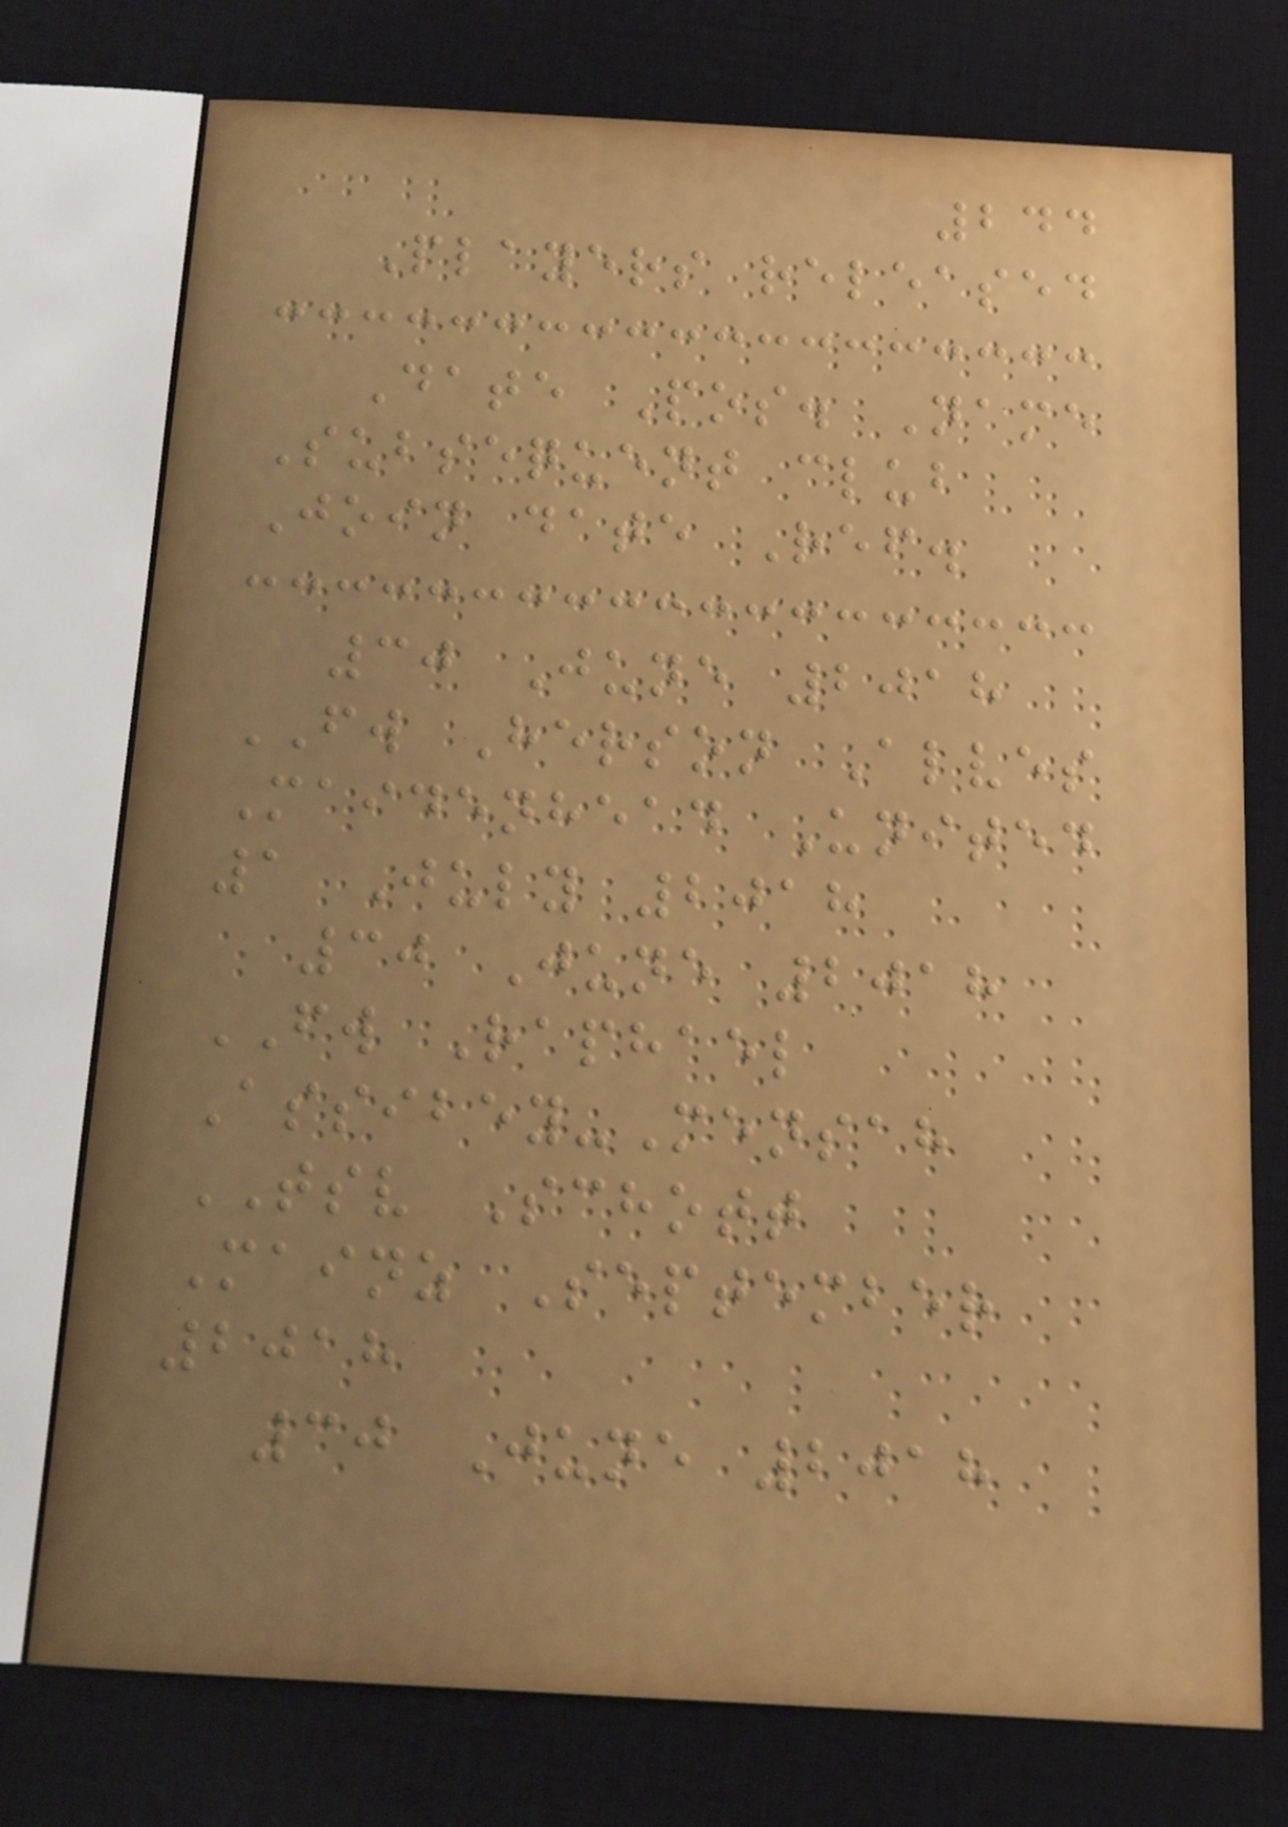244
Players released
Date Pos. Name
Subsequent club
Join date Ref.
30 June 2018
FW Herson Alves
Maidenhead United
1 July 2018
30 June 2018
FW Raphael
Assibey-Mensah
TSV Schott
Mainz September
2018
30 June 2018
